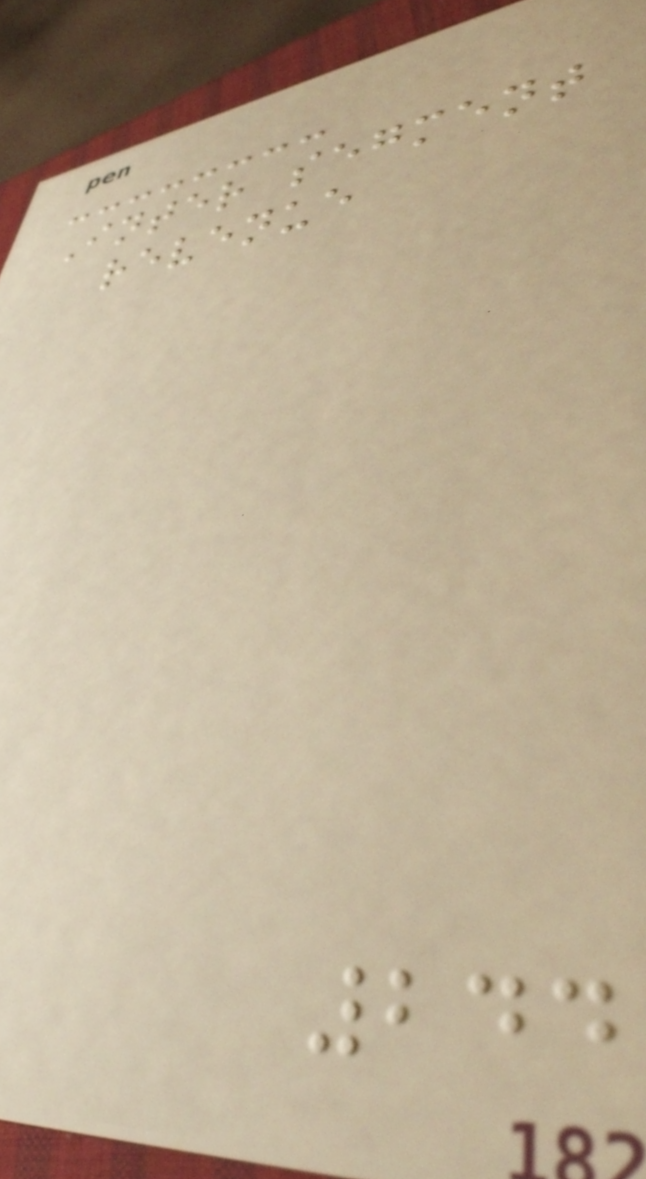Inter segment
revenue
244
